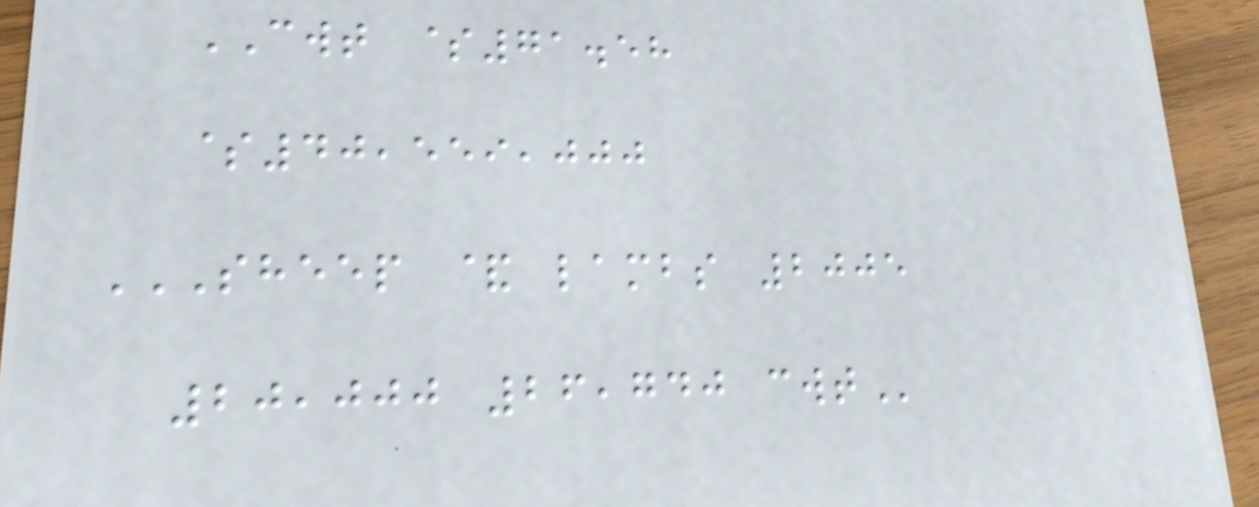CWT $71.58
$40,559,000
SHEEP & LAMBS 2005
20,000 26,740 CWT
